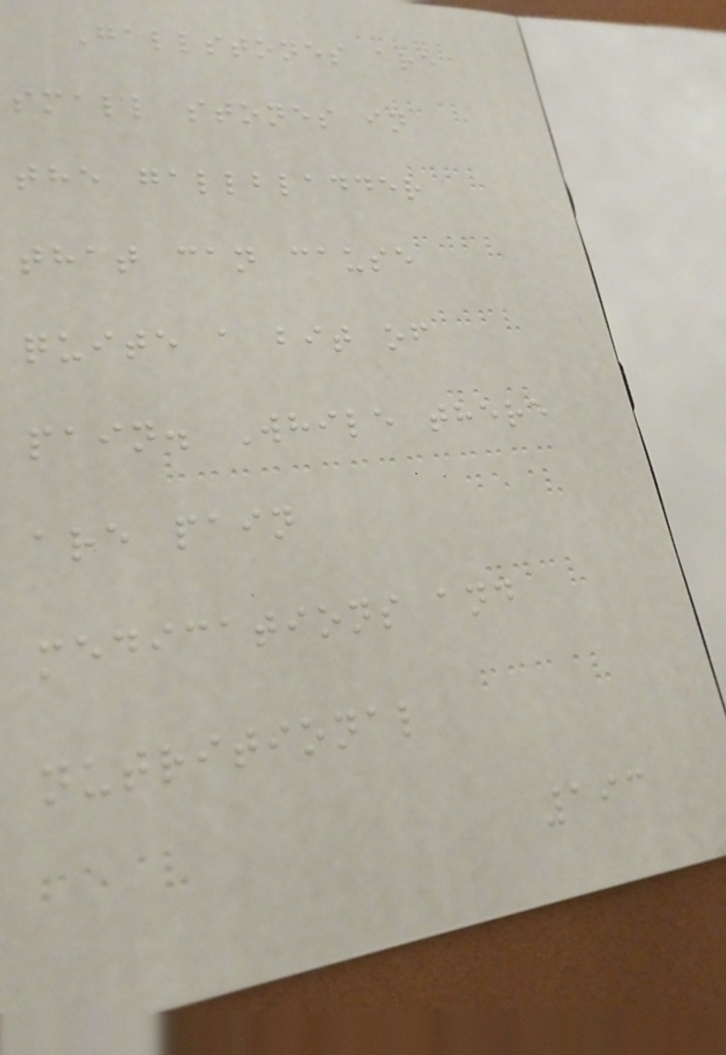Gallstones are
small stones in
the gallbladder
that can cause
quite a bit of
pain. While there
are pain
medications and
nutritional
193
